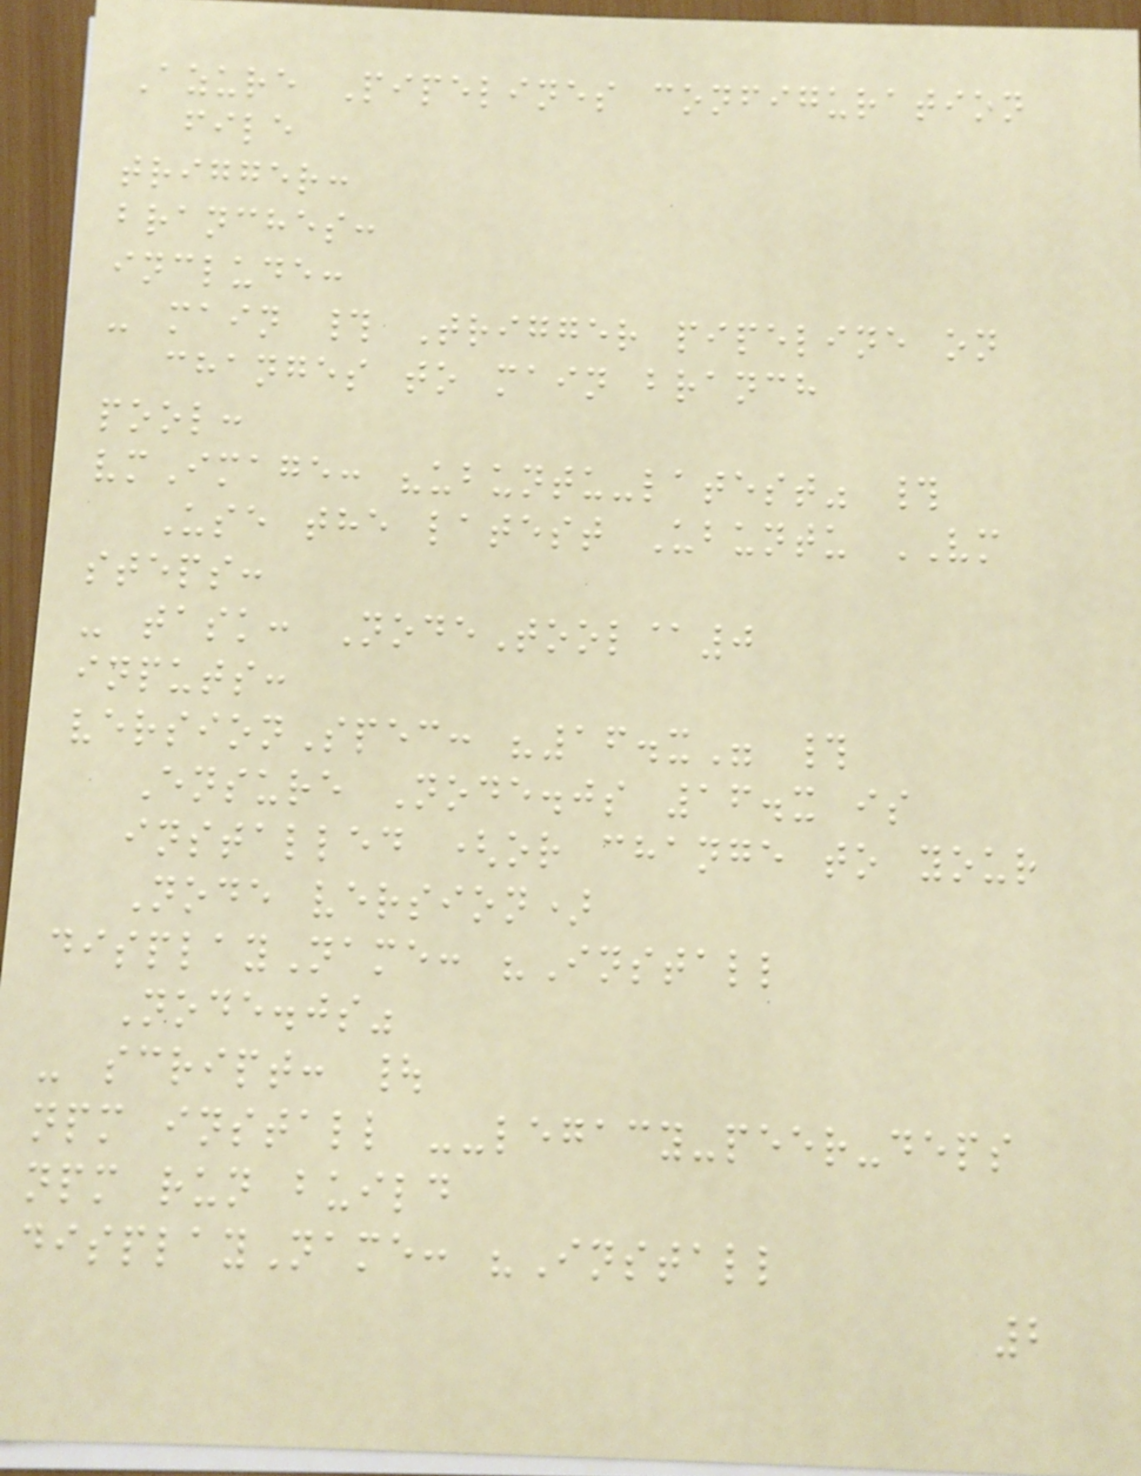Azure Pipelines configuration
file
trigger:
branches:
include:
- main # Trigger pipeline on
changes to main branch
pool:
vmImage: "ubuntu-latest" #
Use the latest Ubuntu VM
steps:
- task: NodeTool@0
inputs:
versionSpec: "16.x" #
Ensure Node.js 16.x is
installed (or change to your
Node version)
displayName: "Install
Node.js"
- script: |
npm install --legacy-peer-deps
npm run build
displayName: "Install
2
